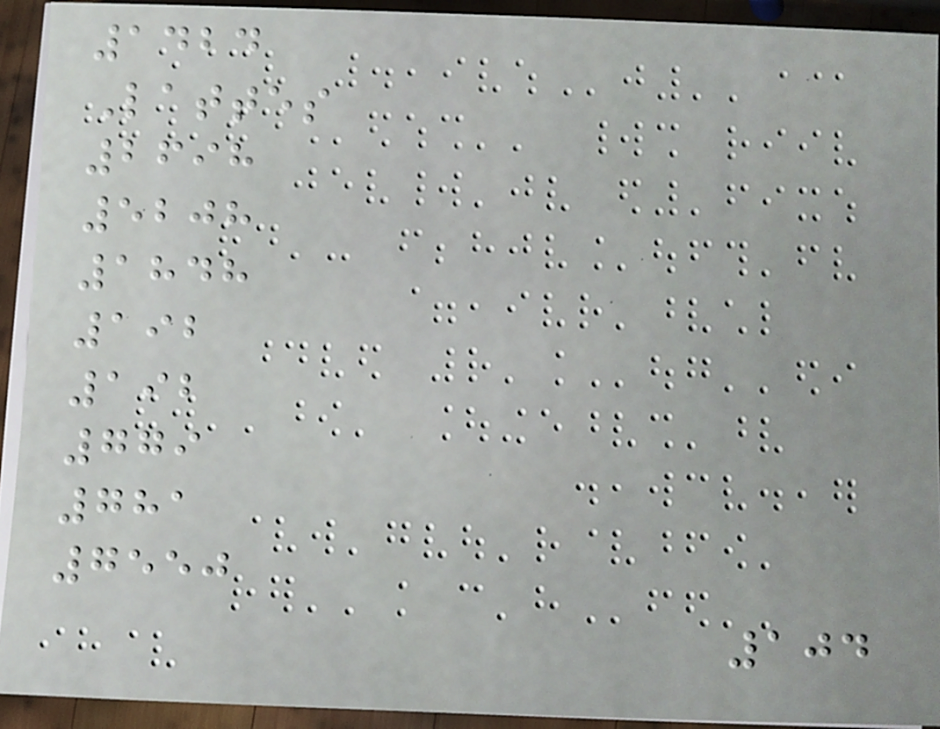1424
Lattes
2698
5208
1848
192
192
779
781
7550
104
